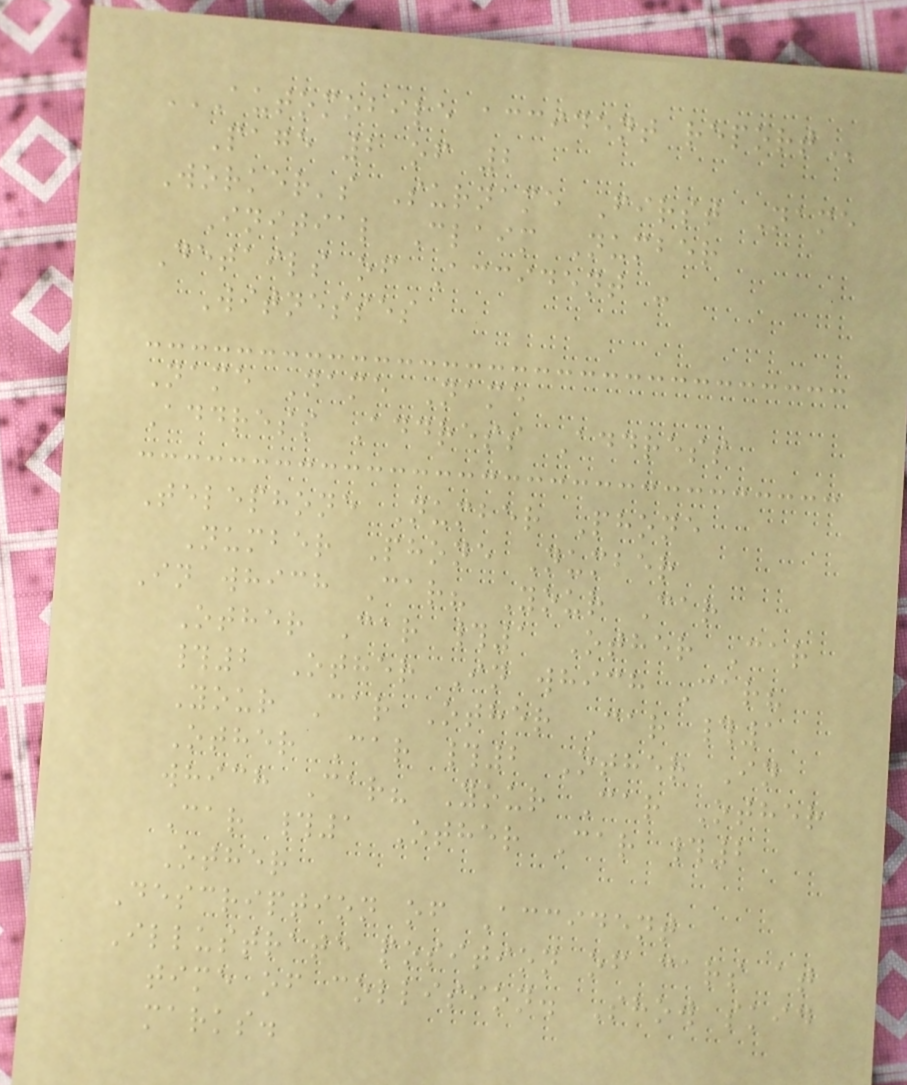AUTOMOBILE ACCIDENT REPORT
Page 2 of 2
Worker's Surname First Name
Initial Claim Number
Details of Accident -
Witnesses
Name Name Name
Address Address Address
Telephone Number Phone
Number Phone Number
In which Car? Your Car
Other Car #1 Other Car
#2 Other In which Car?
Your Car Other Car #1
Other Car #2 Other In
which Car? Your Car Other
Car #1 Other Car #2
Other
Description of Accident
Illustrate position of cars at
time of collision. Show skid
marks.
